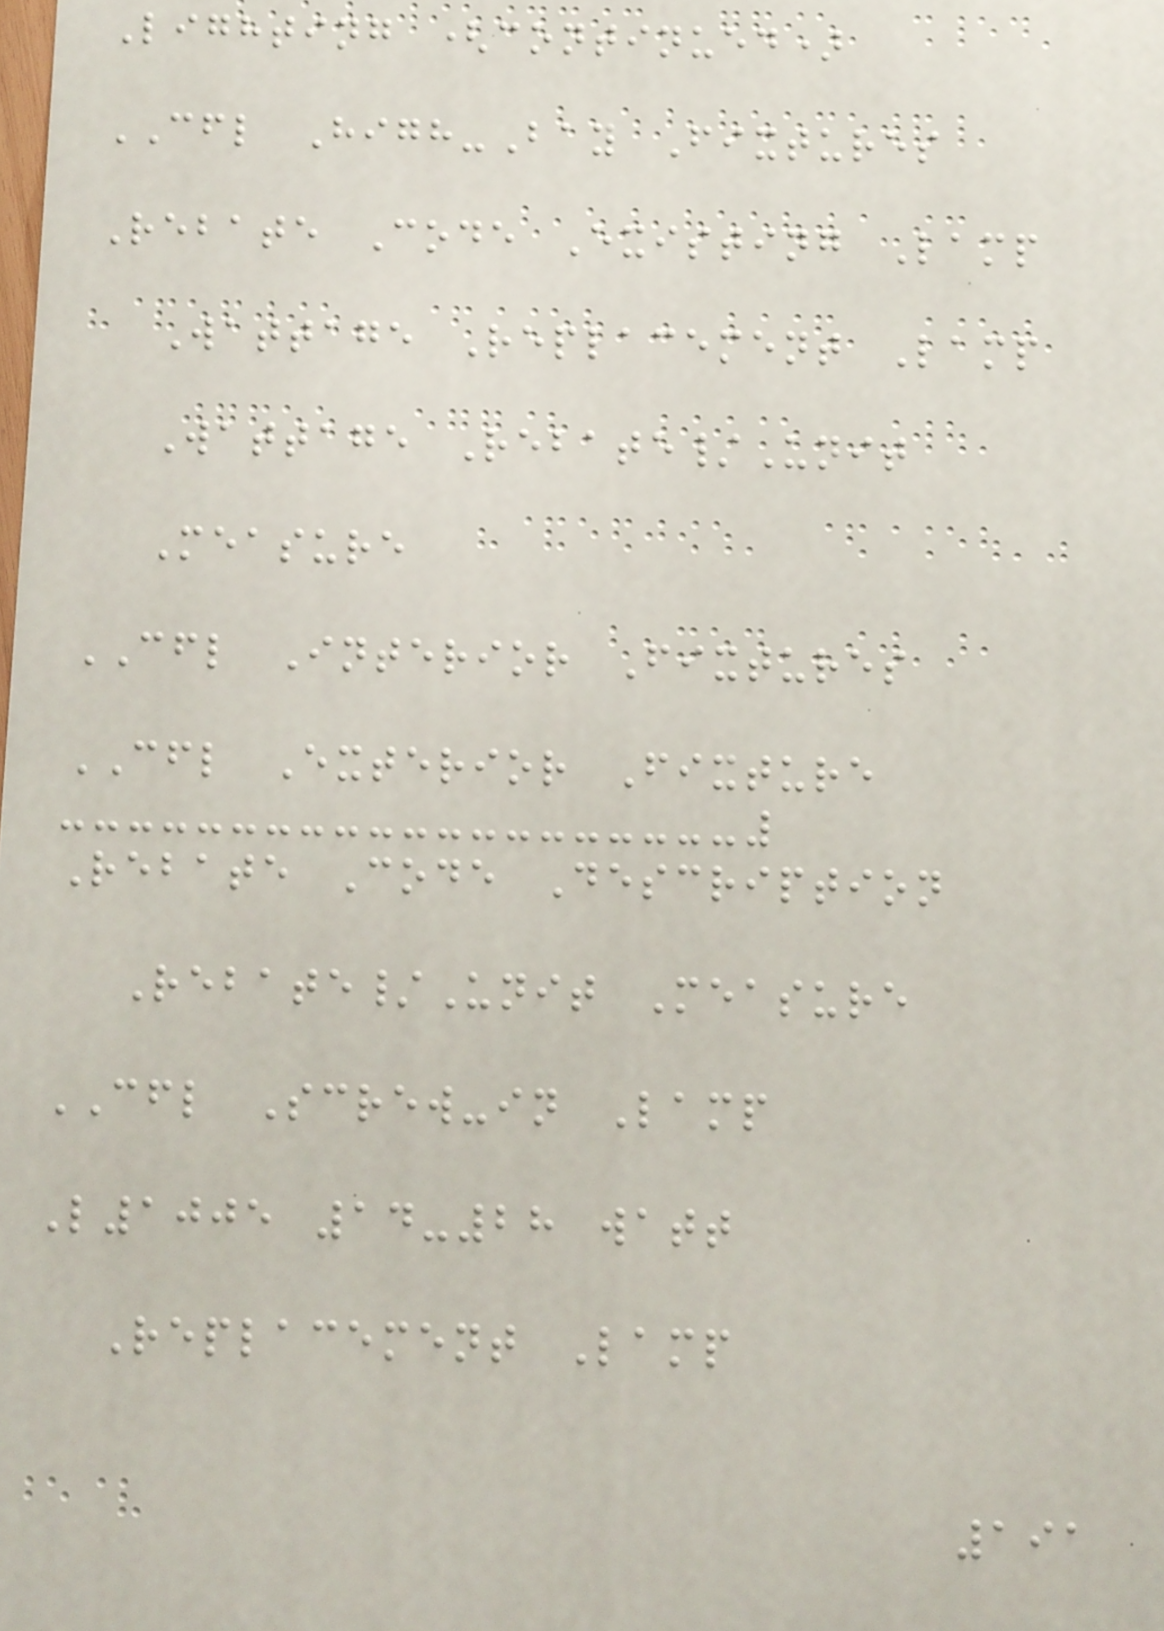Lighting (continued)
CFL High-Bay Fixtures
Rebate Code Existing Lamp
Wattage Replacement Lamp
Wattage Rebate/Unit
Measure
CFL Interior Fixtures
CFL Exterior Fixture
Rebate Code Description
Rebate/Unit Measure
CFL Screw-in Lamp
L1005 14-28 watt
Replacement Lamp
191
